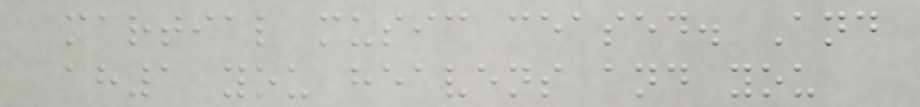martial music ceased. And
ah1 you heavens and you
